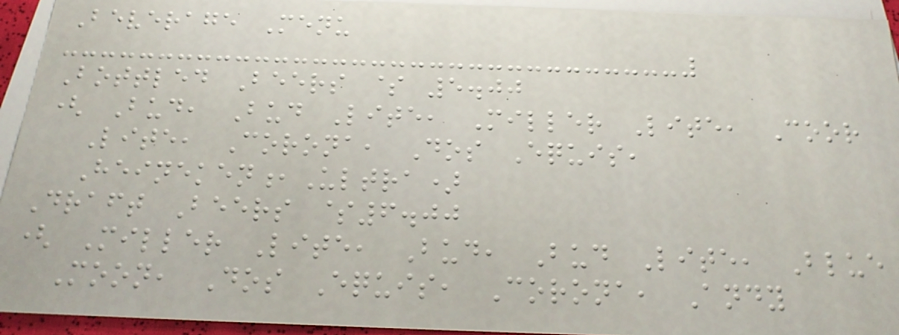Beverage Menu
Bottled Beers $ 5.00
( Bud, Bud Lite, Miller Lite, Coor
Lite, Corona, Dos Equis,
Heineken,Ultra)
Draft Beers $6.00
( Miller Lite, Bud, Bud Lite, Blue
Moon, Dos Equis, Corona, Andy
